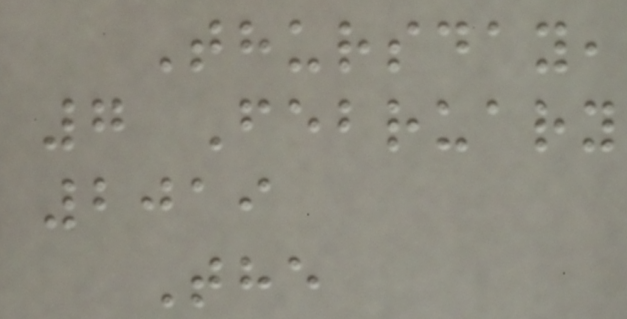Thursday,
7 February
2019
The
